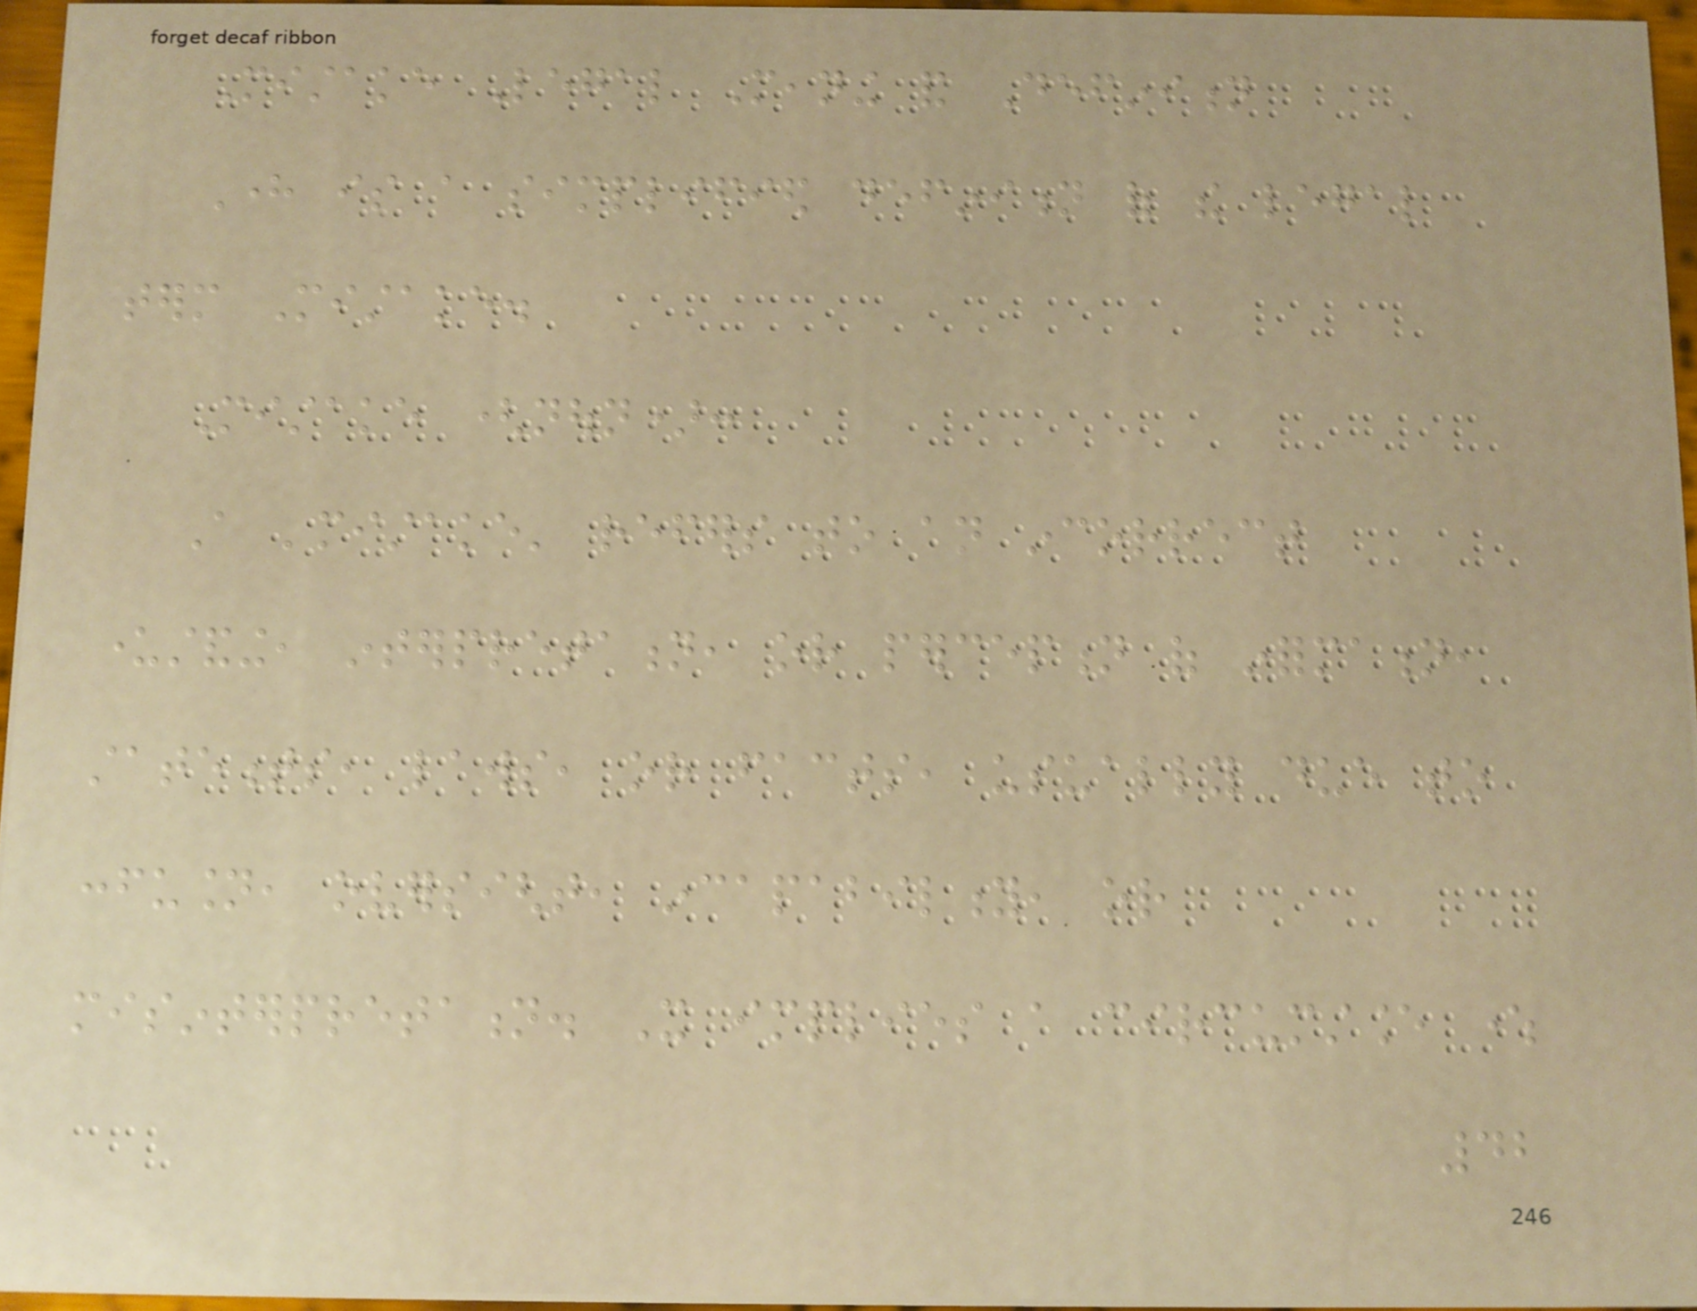Mistake Legal Meaning and Definition
Here is a simplified definition of the legal
term Mistake.
Mistake (noun):
A 'mistake' refers to an incorrect
understanding, interpretation, or perception of information,
statements, laws, or facts, usually due to
confusion, oversight, incapability, or
misinterpretation. It implies a circumstance where
42
